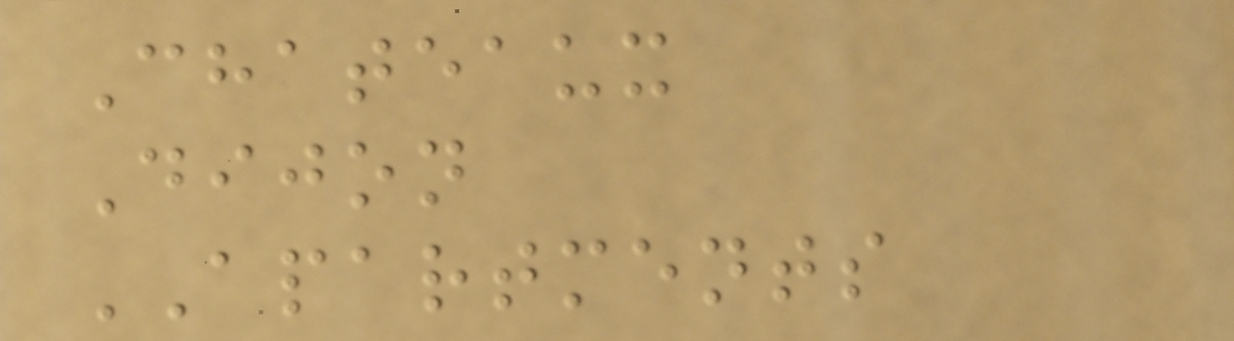Chateaux
Dijon
APARTMENTS
